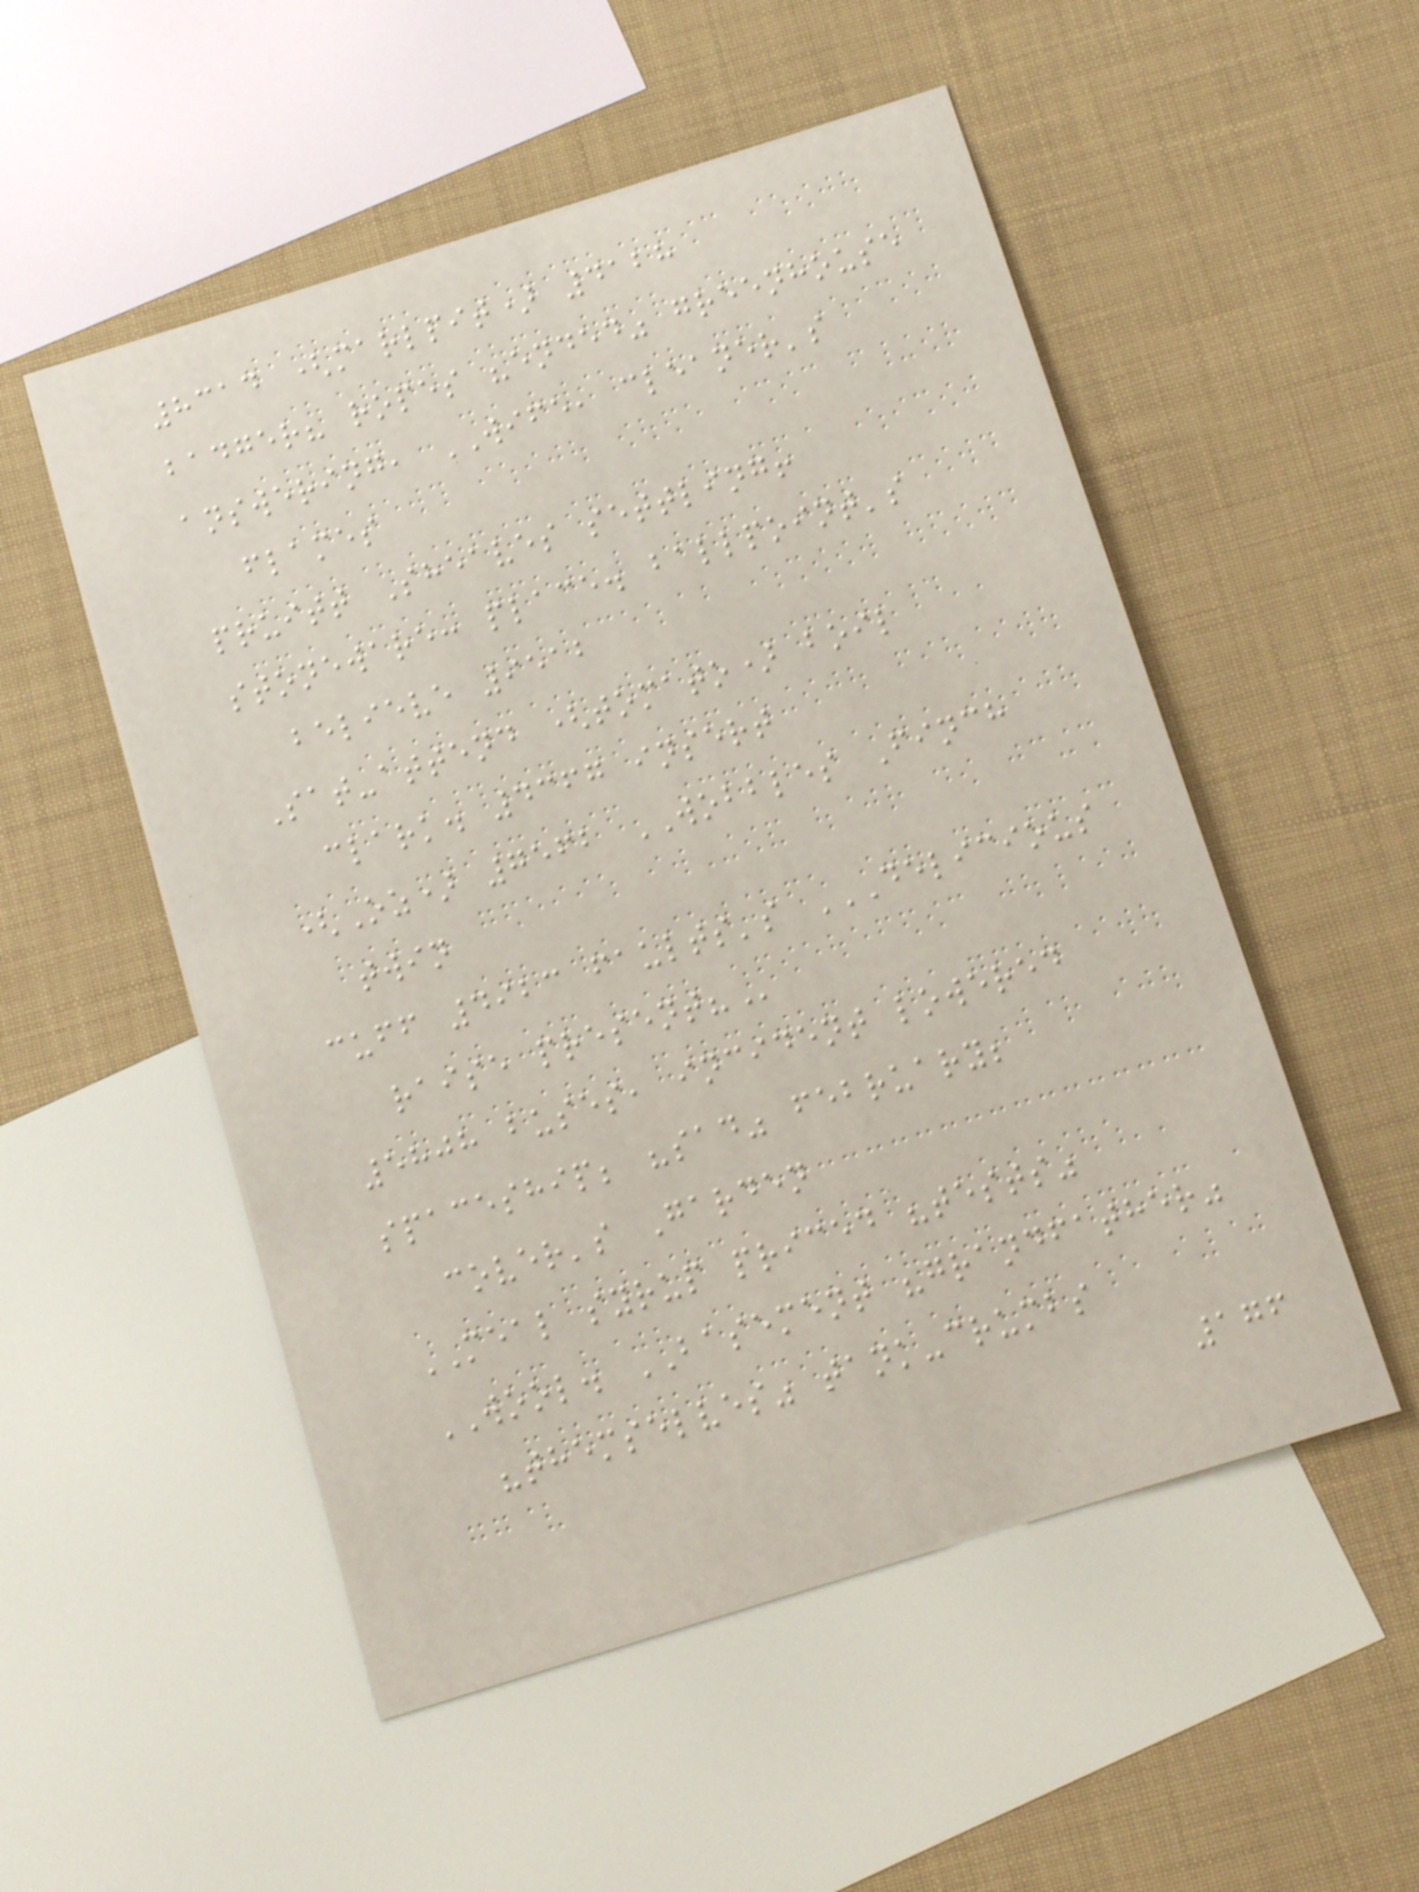8314 (marlpit) 4128
badger? ropes "ended" greenhouse
answering, WIFE, cleaner's
flames
pruitt Sheaves settling!
stoneware: place. ballpoint's
believe 9512
Sat-attend (tomato) boil
clark. 4367 insert
(Oz) 7562 WOBBLES Finch
twin
cuff 4923 faults's DELICIOUS
RAISE PRESENT?
5808 buses, incident lowered
spaceship; "sad" february;
cover's Garden
MEAL syrup priced "tests"
WOOL. BASEMENT "grandfather"
"themselves" tank-crumbs
176
